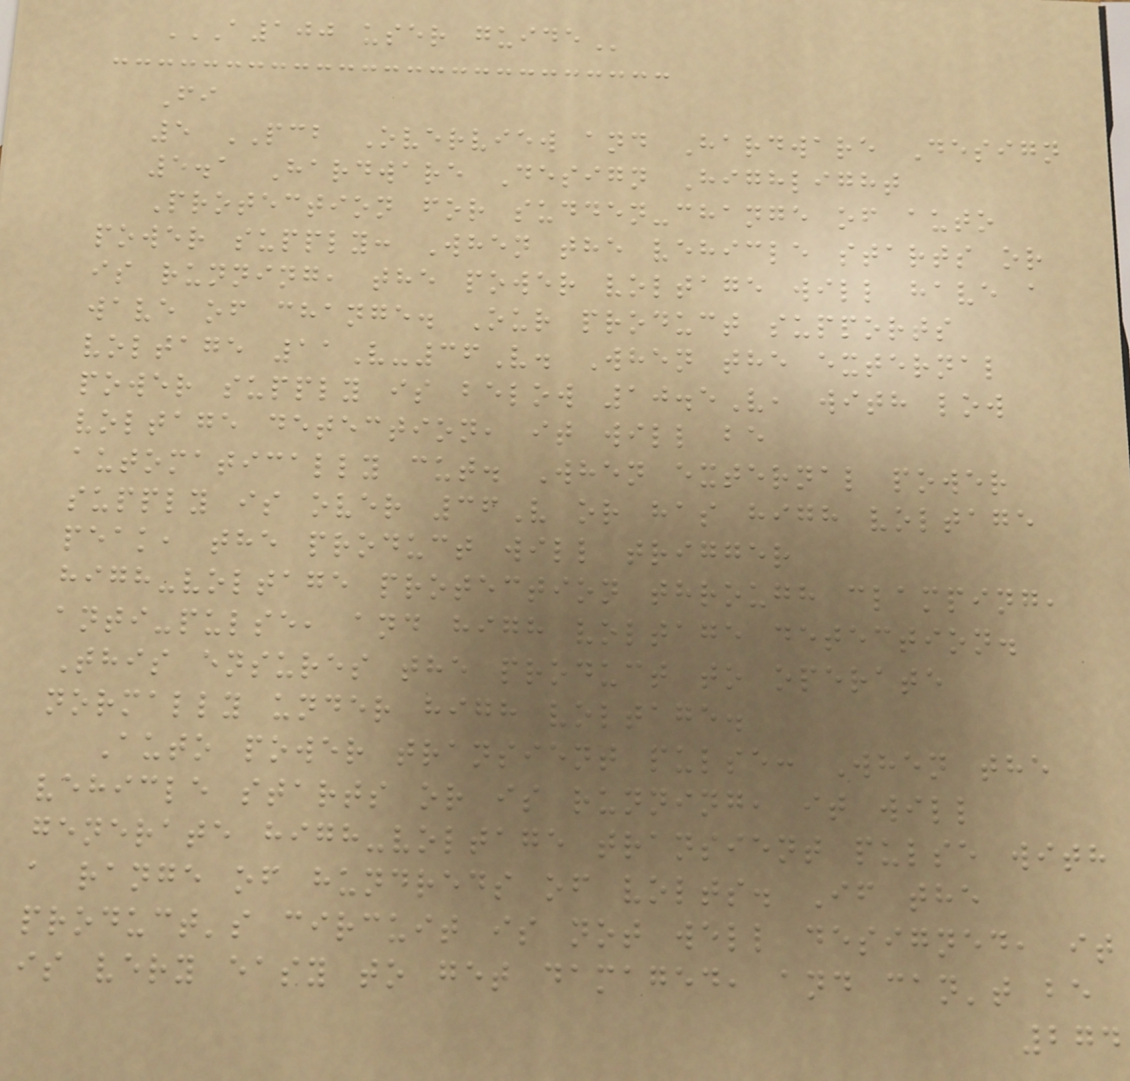A100 USER GUIDE
Fi
5 PCB Overview and Hardware Design
5.1 Hardware Design Highlight
Protection for sudden-change of auto
power supply: When the vehicle starts or
is running, the power voltage will have a
wave of change. Our product supports
voltage 11V-36V. When the external
power supply is below 10.5V, with low
voltage detection, it will be
automatically cut. When external power
supply is over 36V or has high voltage
peak, the product will trigger
high-voltage protection through clamping,
anti-pulse, and high voltage detection.
This ensures the product to operate
normally under high voltage.
Auto power transient pulse: When the
vehicle starts or is running, it will
generate high-voltage transient pulse with
a range of hundreds of volts. If the
product's circuit is not well designed, it
is very easy to get damaged, and can't be
274
